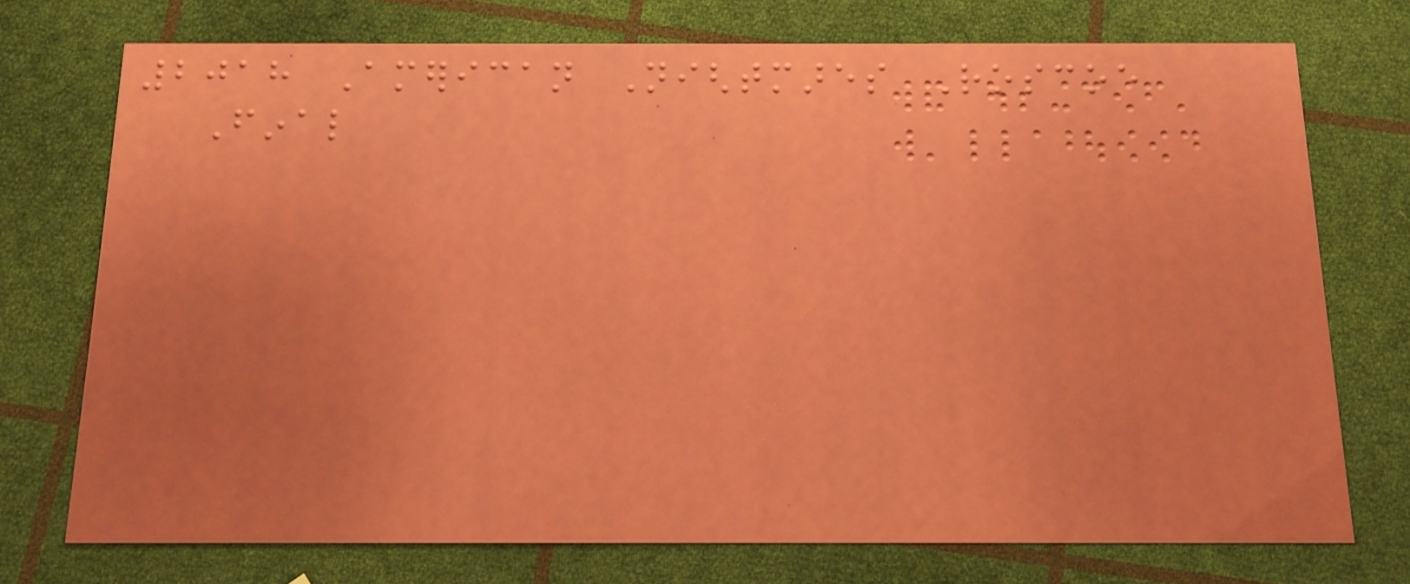2018 American Nightmares Roscoe
Final
